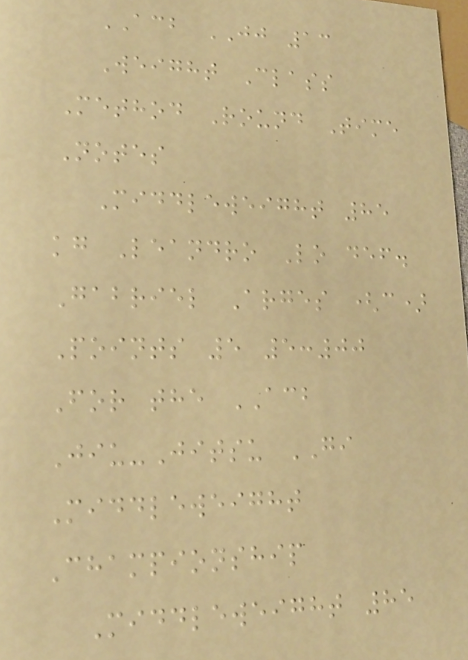ACB JJ 13
Weight Class
Method Round Time
Notes
Middleweight 85
kg Leandro Lo def.
Gabriel Arges (c)
Points 5 5:00
For the ACB
Jiu-Jitsu GI
Middleweight
Championship
Middleweight 85
